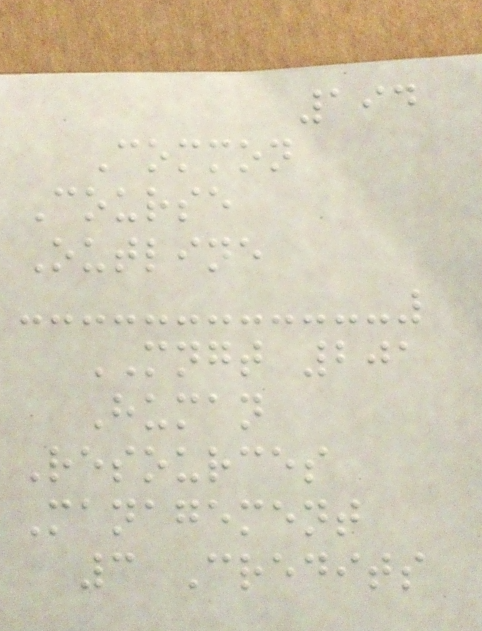194
Common
Course
Outline
MNGT 201
Human
Resources
Management
3 Credits
